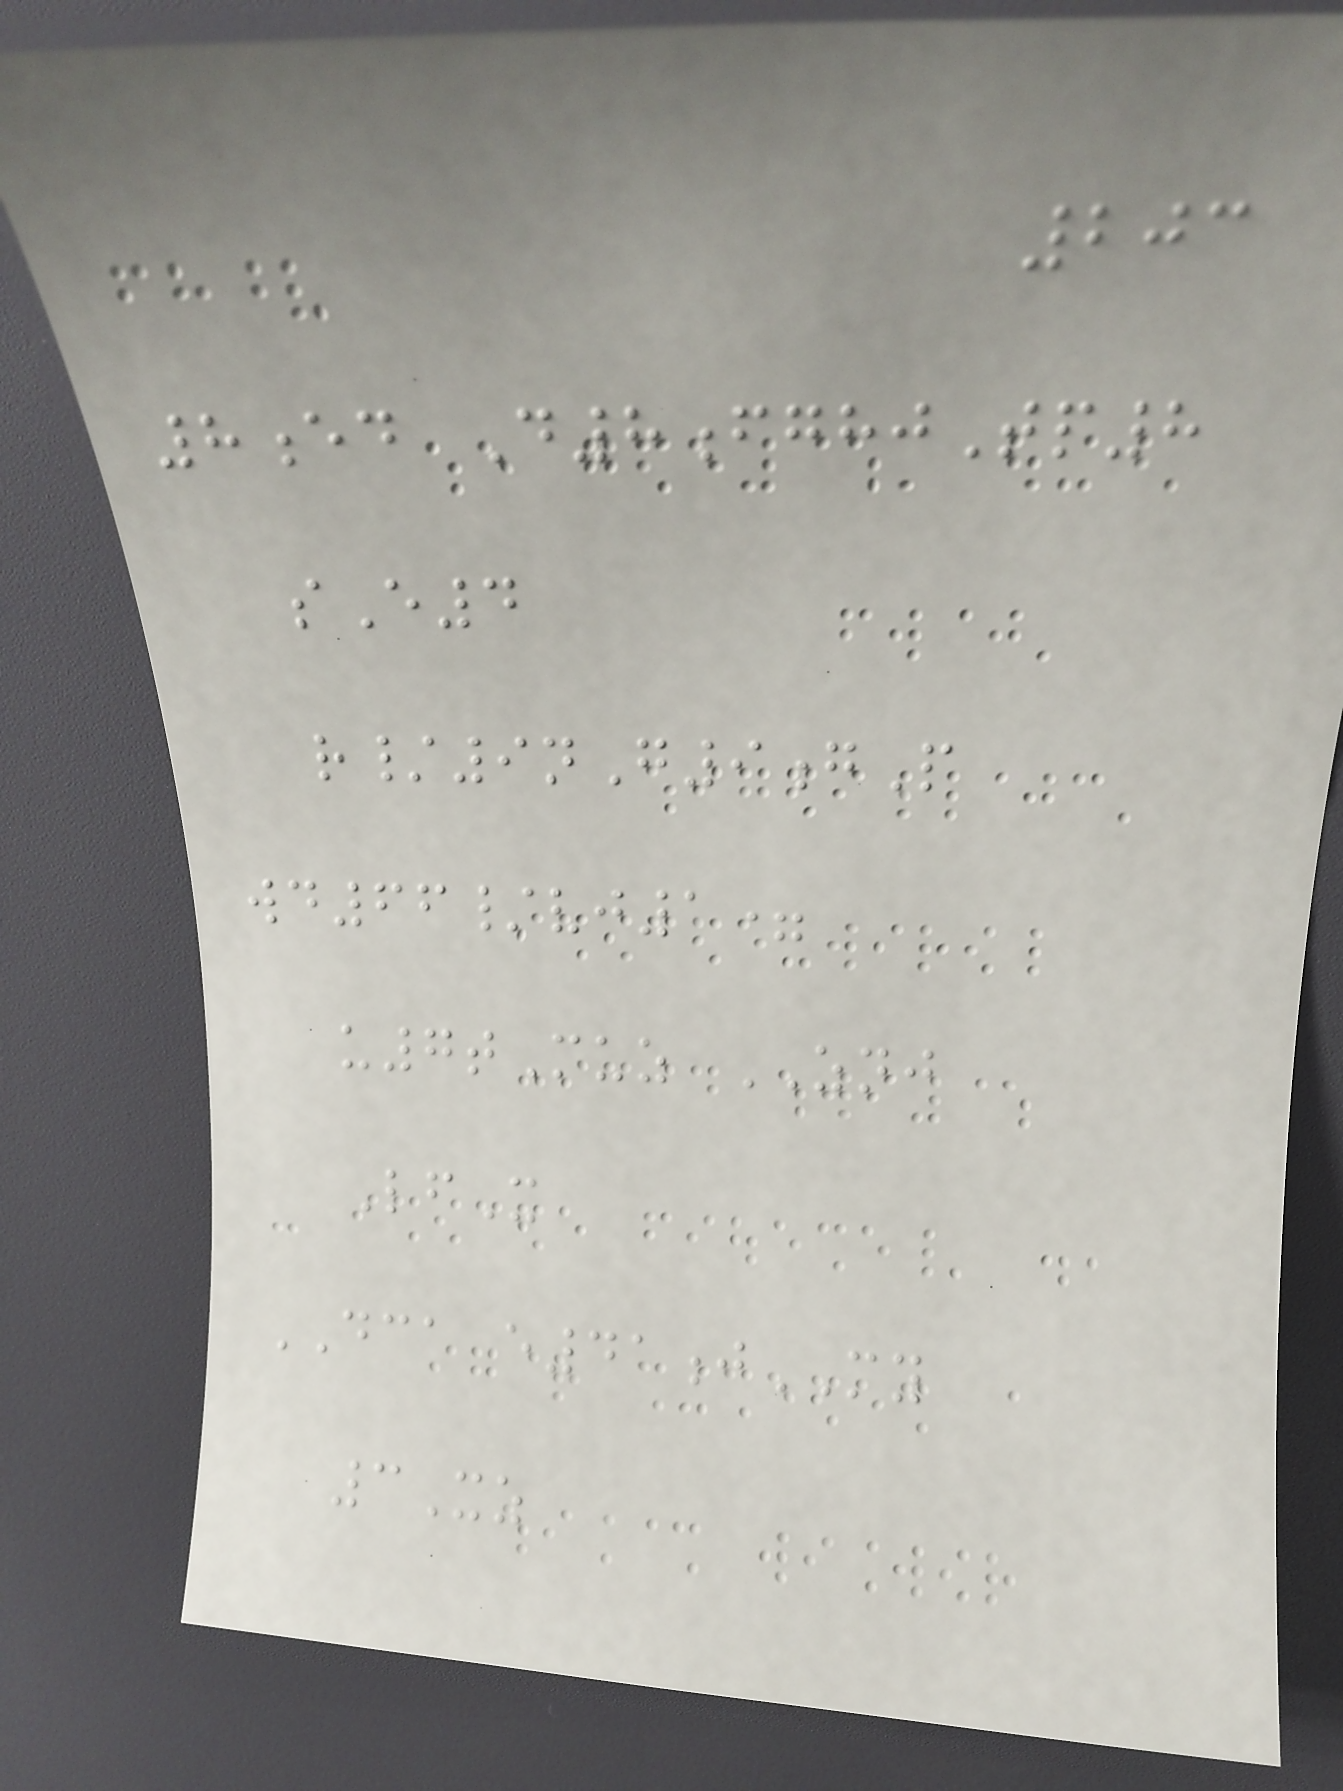203
8ed D8fghjTp8
sE4
r/9nG9gP
wd66/vj1=
u7tMuz ZNJ
LfX
DCA e41jMY
3Xz
